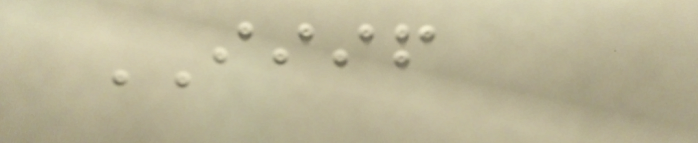IIIF
